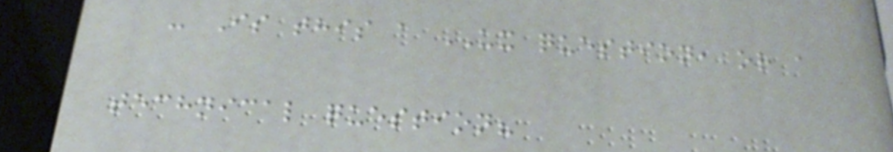- Is this a UX question, or a
technical question?
